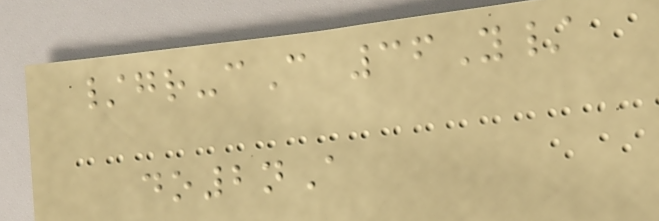/gr-cC 36Y/
do2nA
